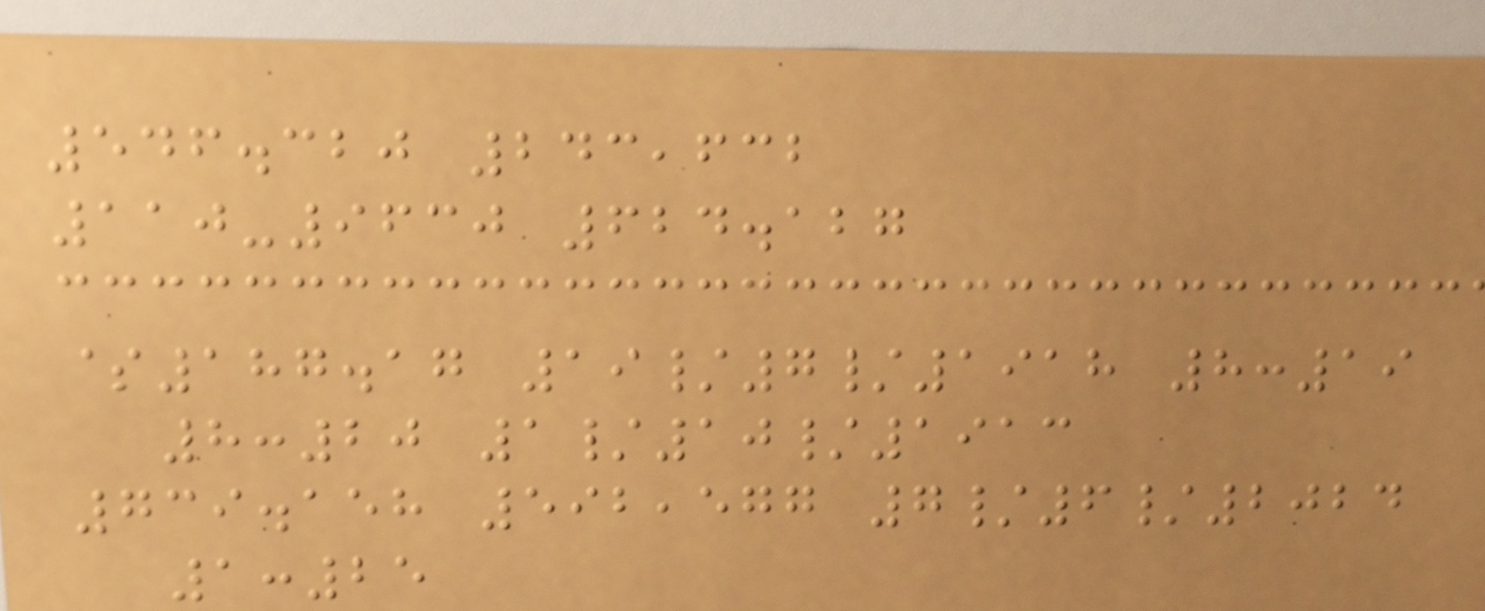546.320 243,632
110-9630 624.127
$187.17 19/7/1918 8:19
8:20 1/10/1913
739.158 592,577 7/6/2024
1:25
